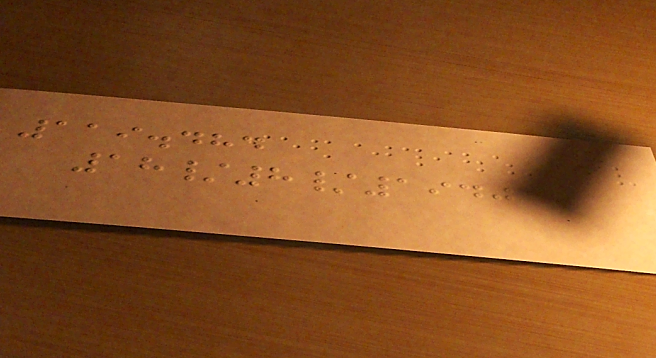119.484
18/8/1940
